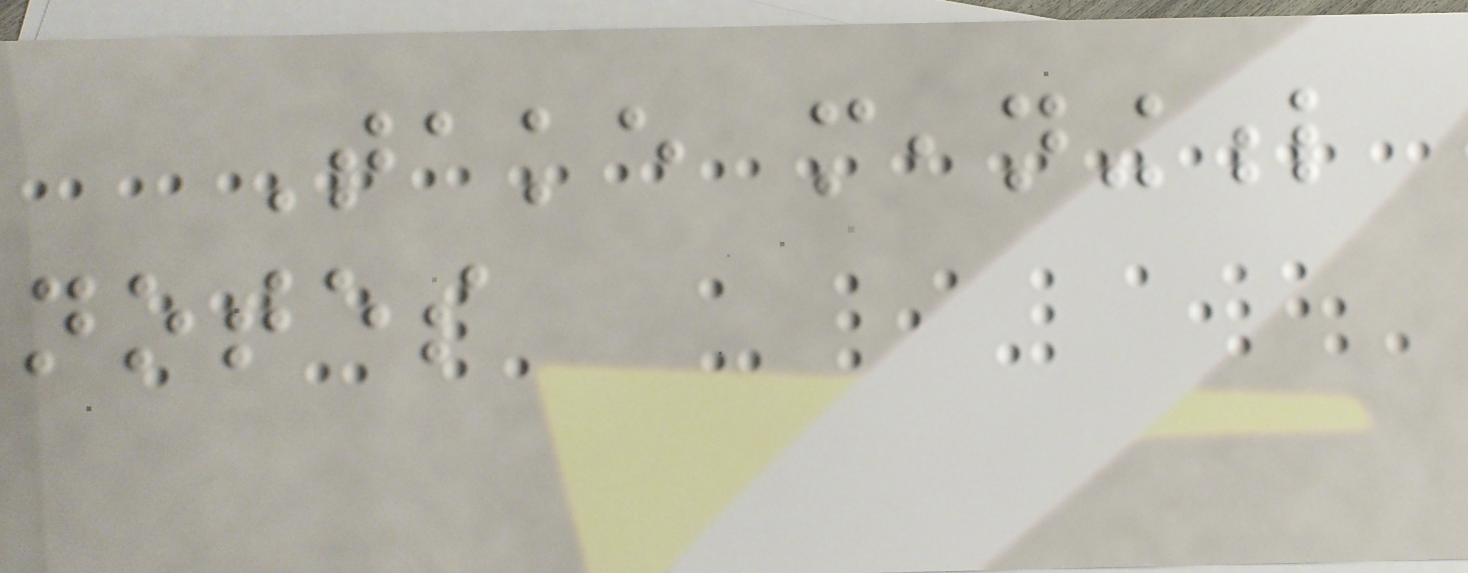Take meaningful
notes
